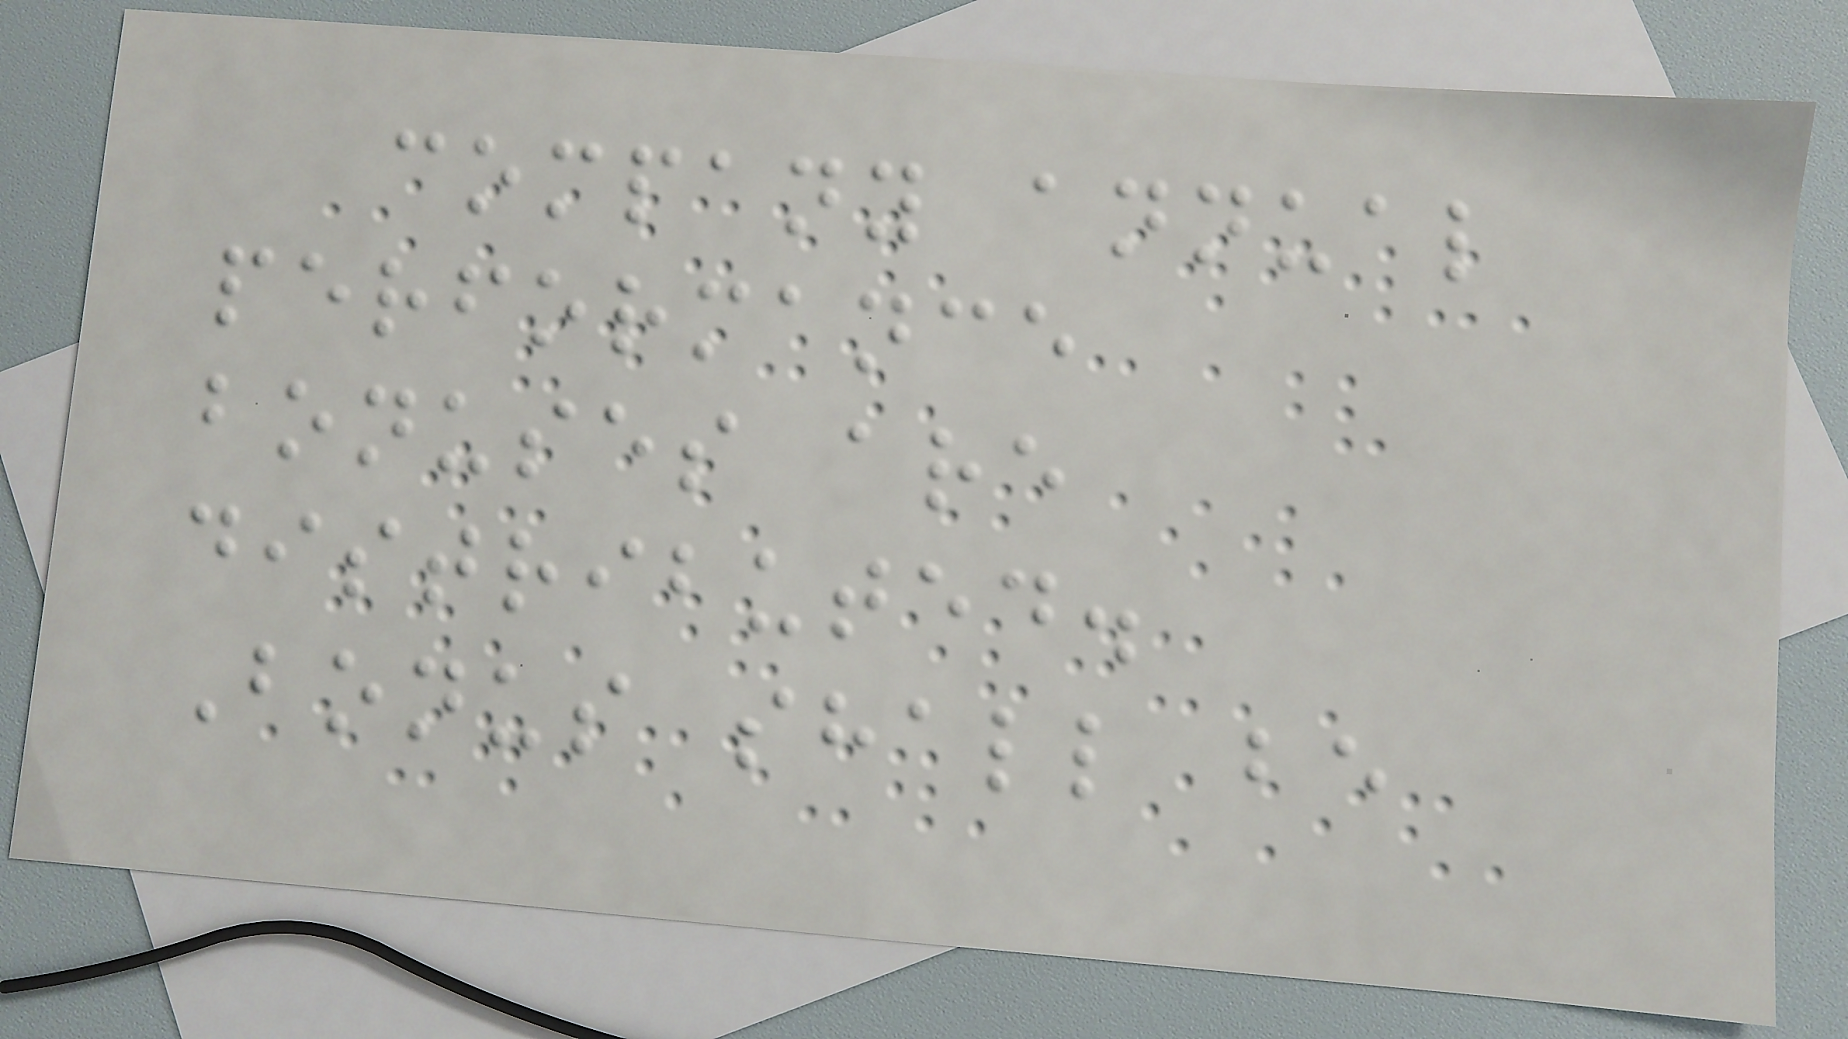company annual
performance
bonuses are
distributed.
Bonus shall be
